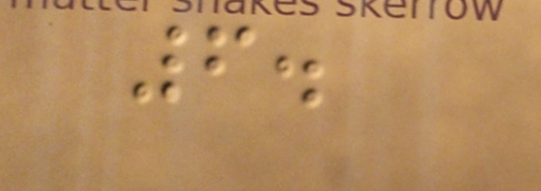6.
